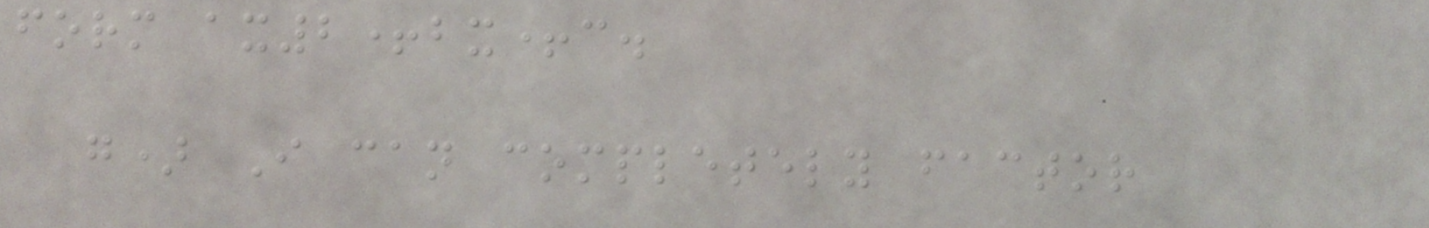form ax2+bx+c.
g) I can completely factor
